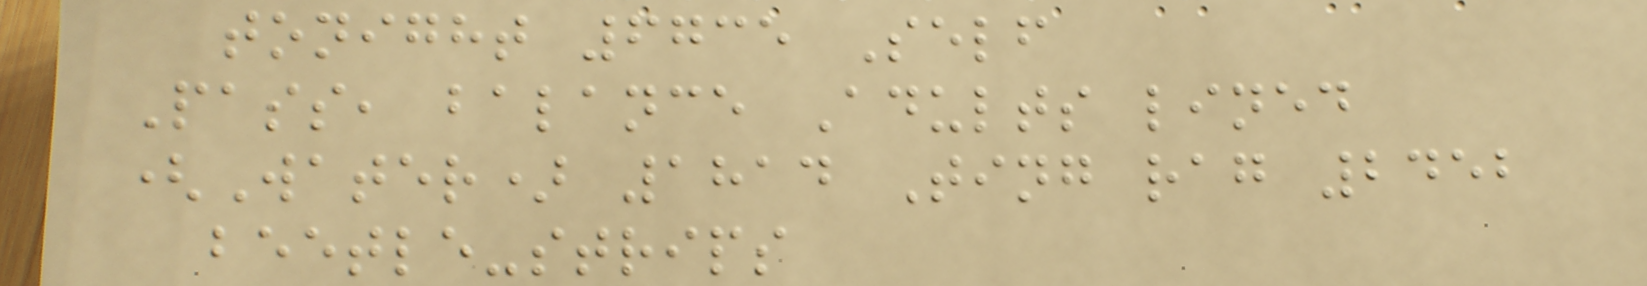tonight 6735 Self
Pass, balance Adults lined
(Water) 1814 Ting rag 2452
beetle-strips
